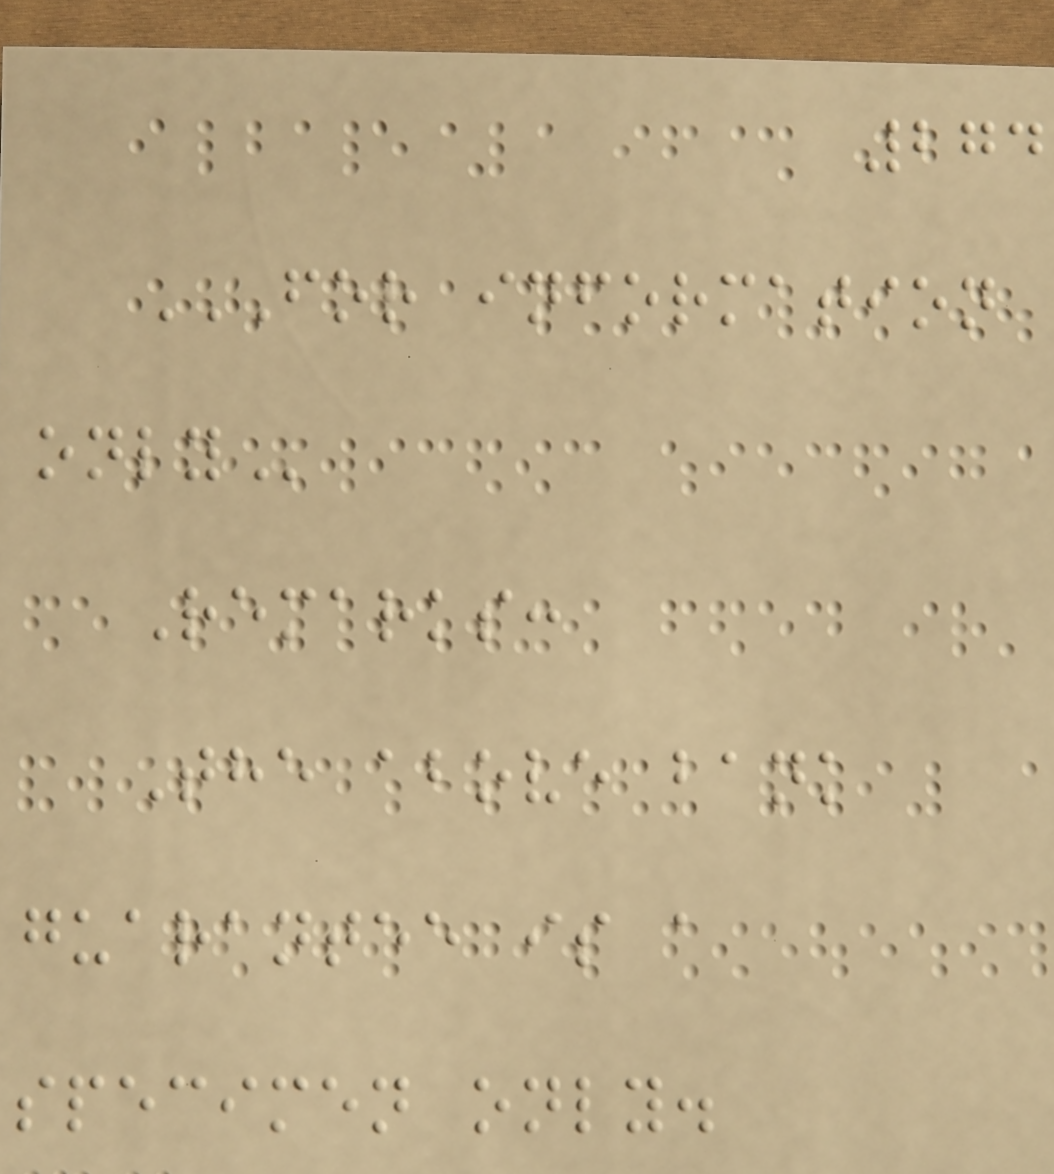274
FOR INFORMATION
ONLY
Remarks:
The above bank
guarantee is a
specimen only.
